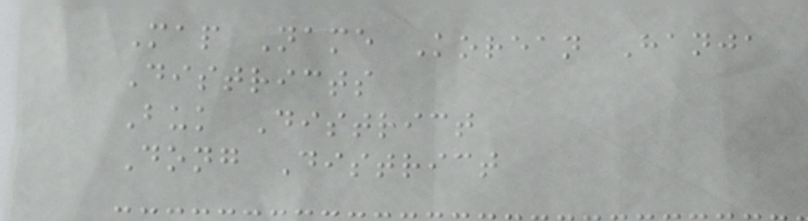Map Name Korean Hanja
Districts
Buk District
Dong District
